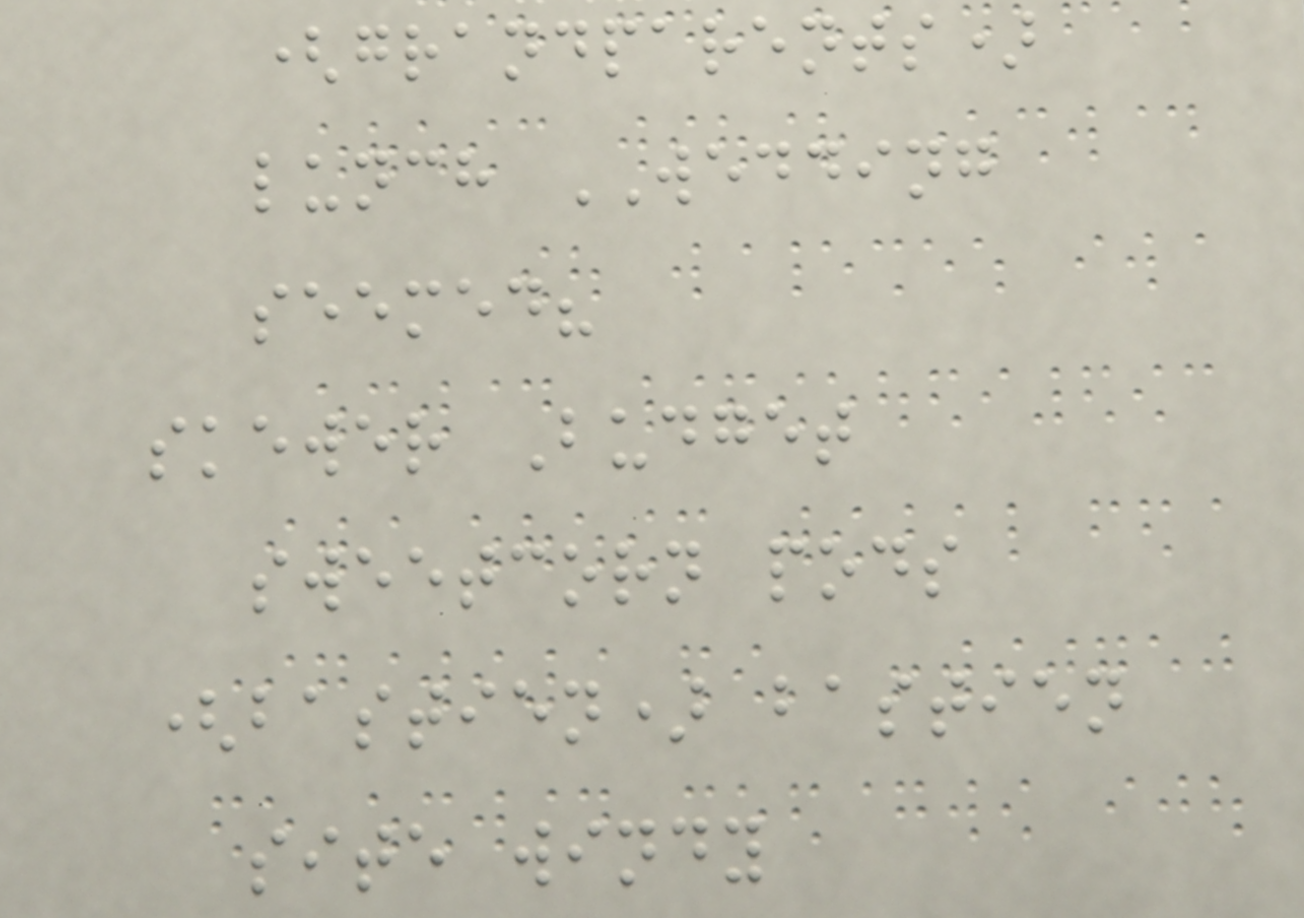(grandparents)
lunch WEDDING
seemed?
skewer Budget
sweetcorn pods
(bastien) bastien
site windy
